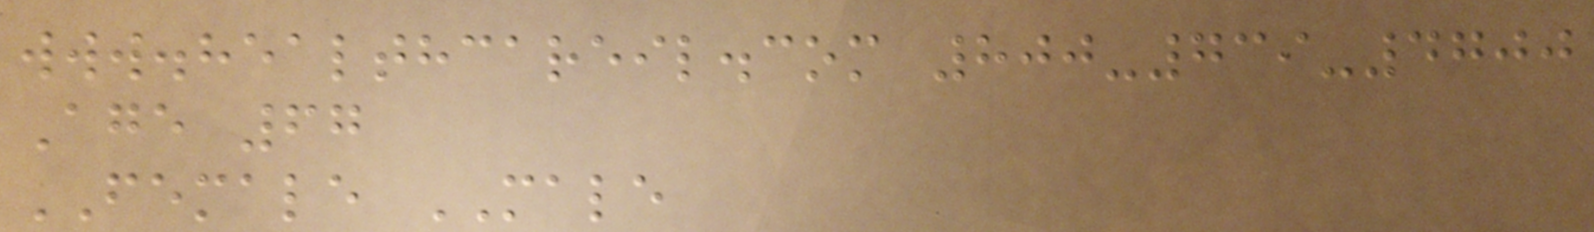www.healthcareil.com 800-739-4700
Age 67
FEMALE MALE
